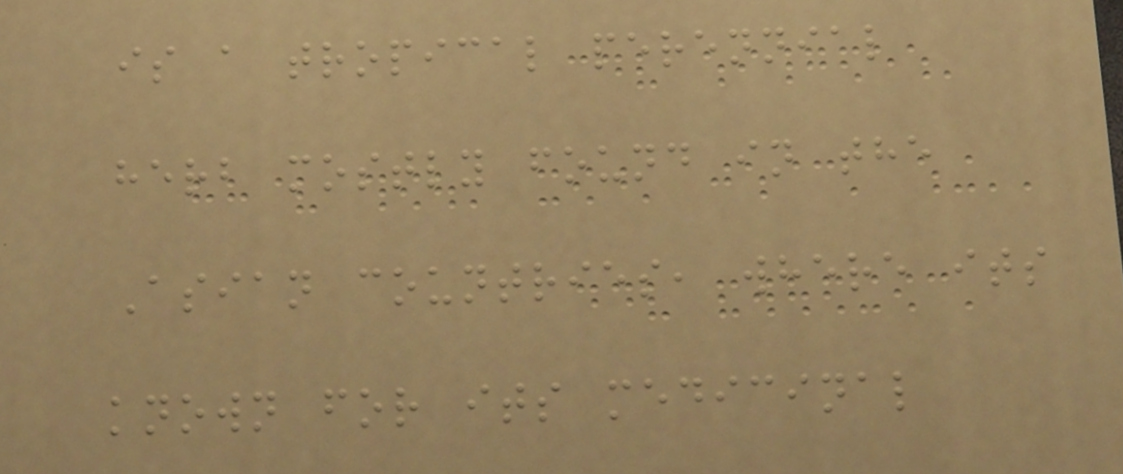is a tropical perennial
herb mostly found in the
Asian countries, where its
known for its medicinal
